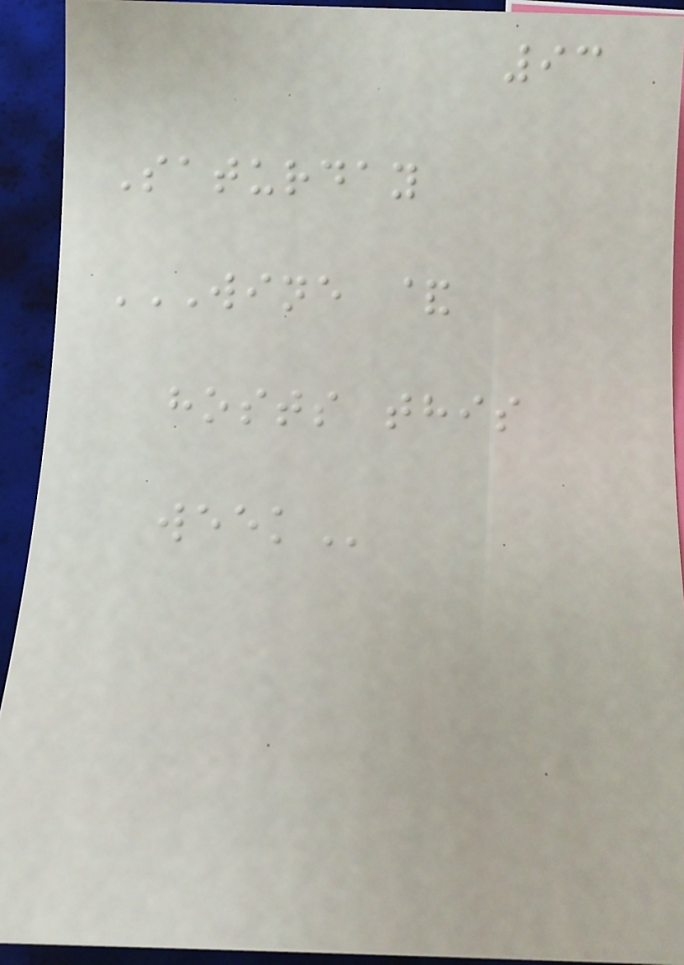93
Saturday
WINE &
HOSTS THIS
WEEK
